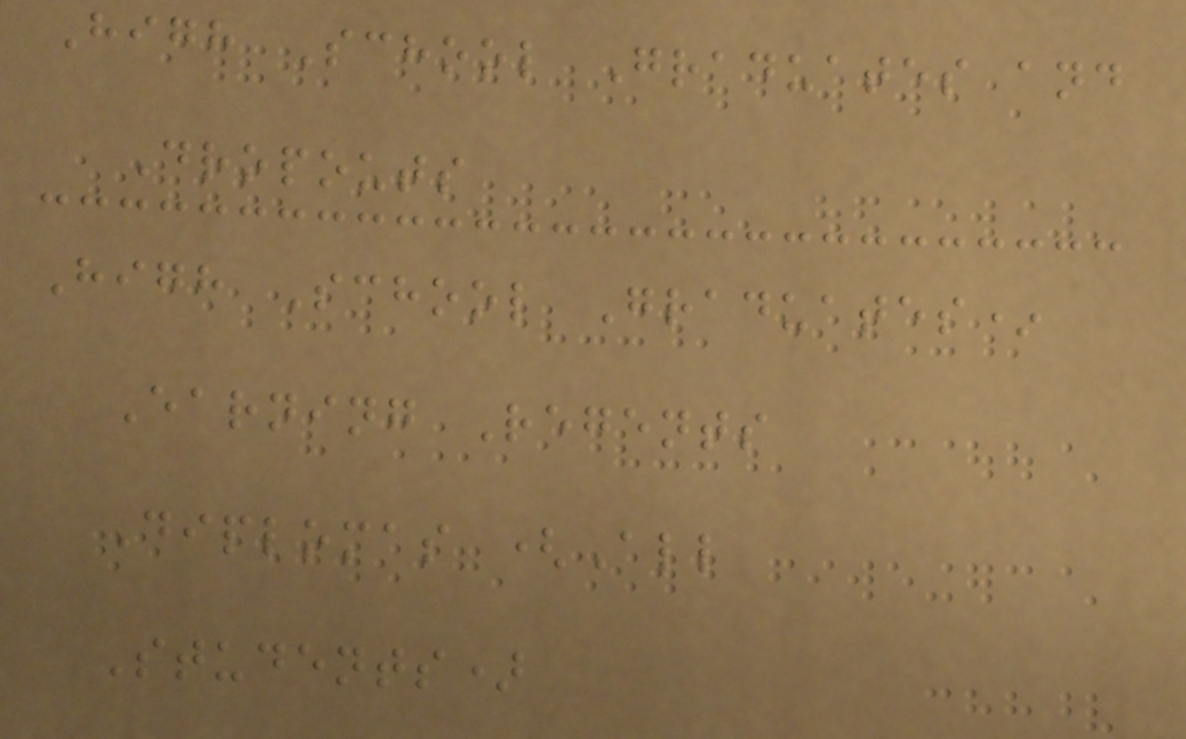High School Graduates and
Dropouts
High School Graduates*
Earning Regents
Diplomas (All
Students)
